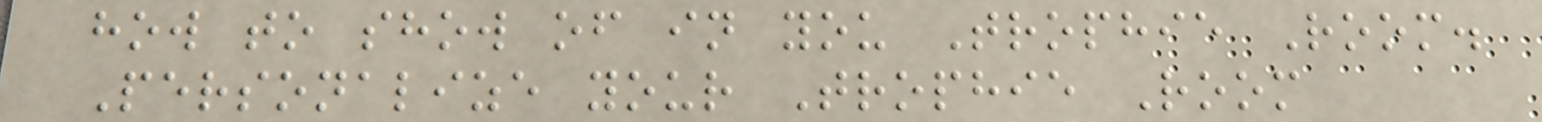how to show of in you Trophie Room.
Personalize your Trophie Room
